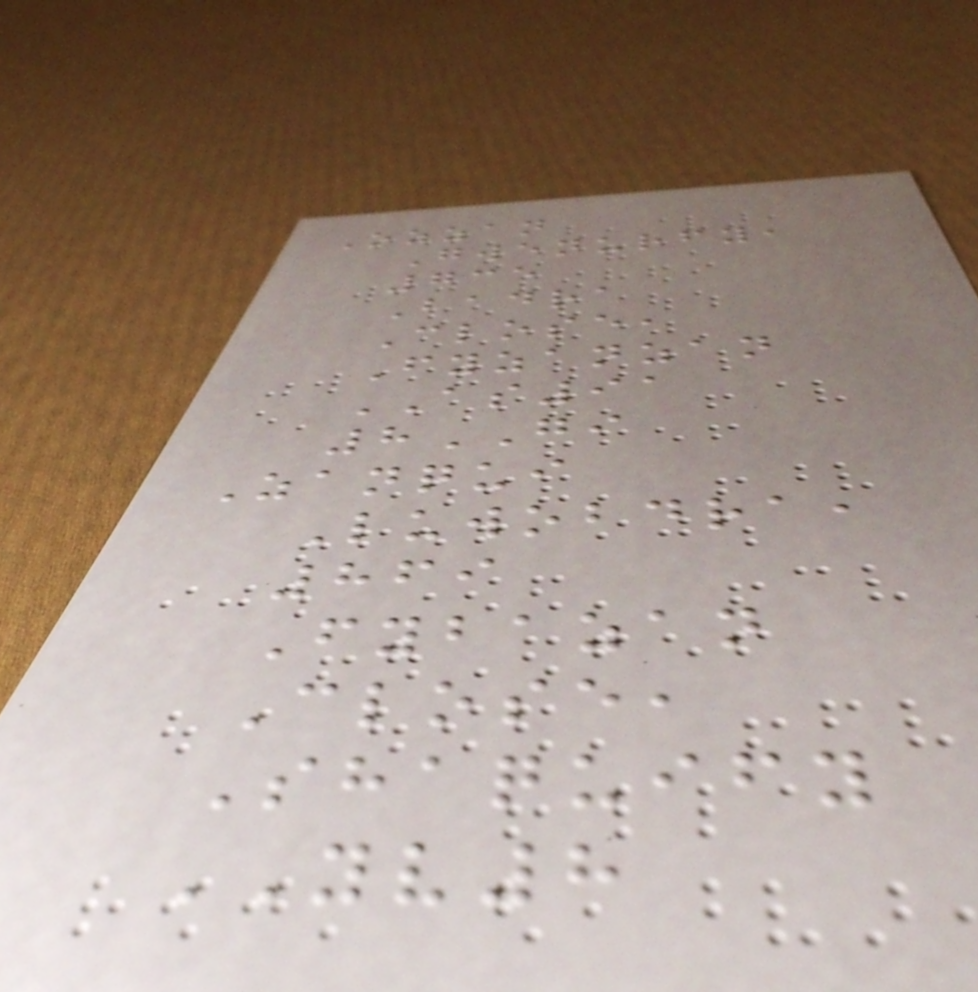Ozzan
Gwenurfy,
735
Badra
Close,
Fyzanzan
AS91
8GI
Zanqui
Luwobdra,
869
Fybazan
Close,
Shaquify
YV8
